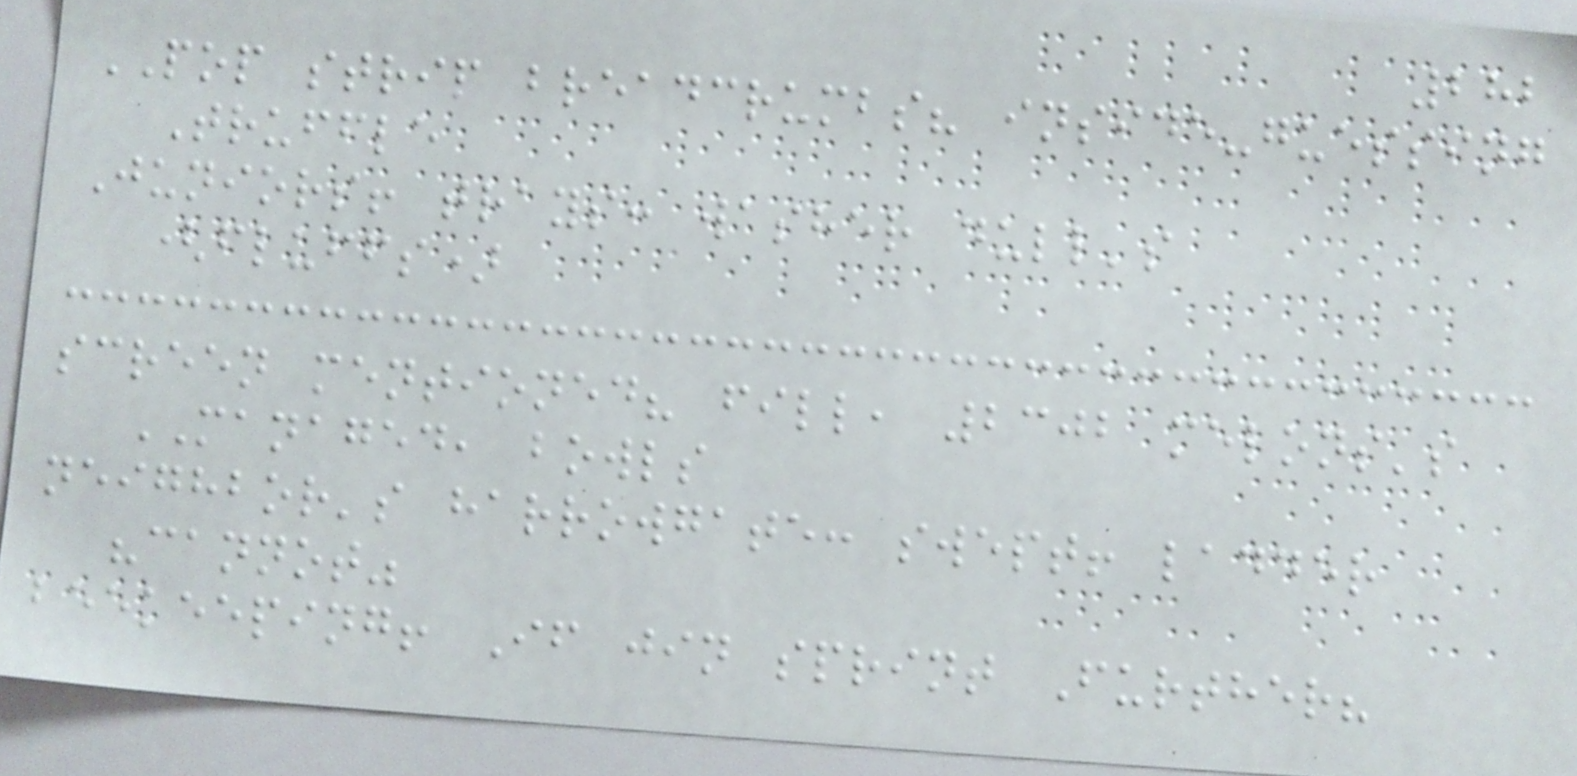282
POP strip breadcrumbs? inside-guessing
Truffle
Juniors! trays: washer dull's
(fluffs)
screen mentioned? fill, 2302 melons's
MANAGED, bowls
neighbor's harrowgate: swept! ladder
"cannot"
beekeeping! If jin sprint Further?
